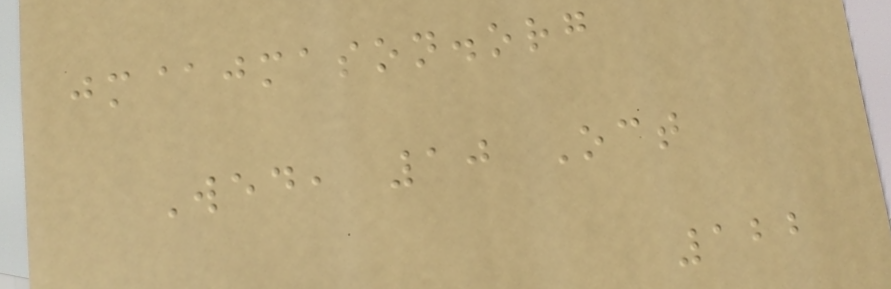jm@jmason.org
Wed, 10 Oct
122
